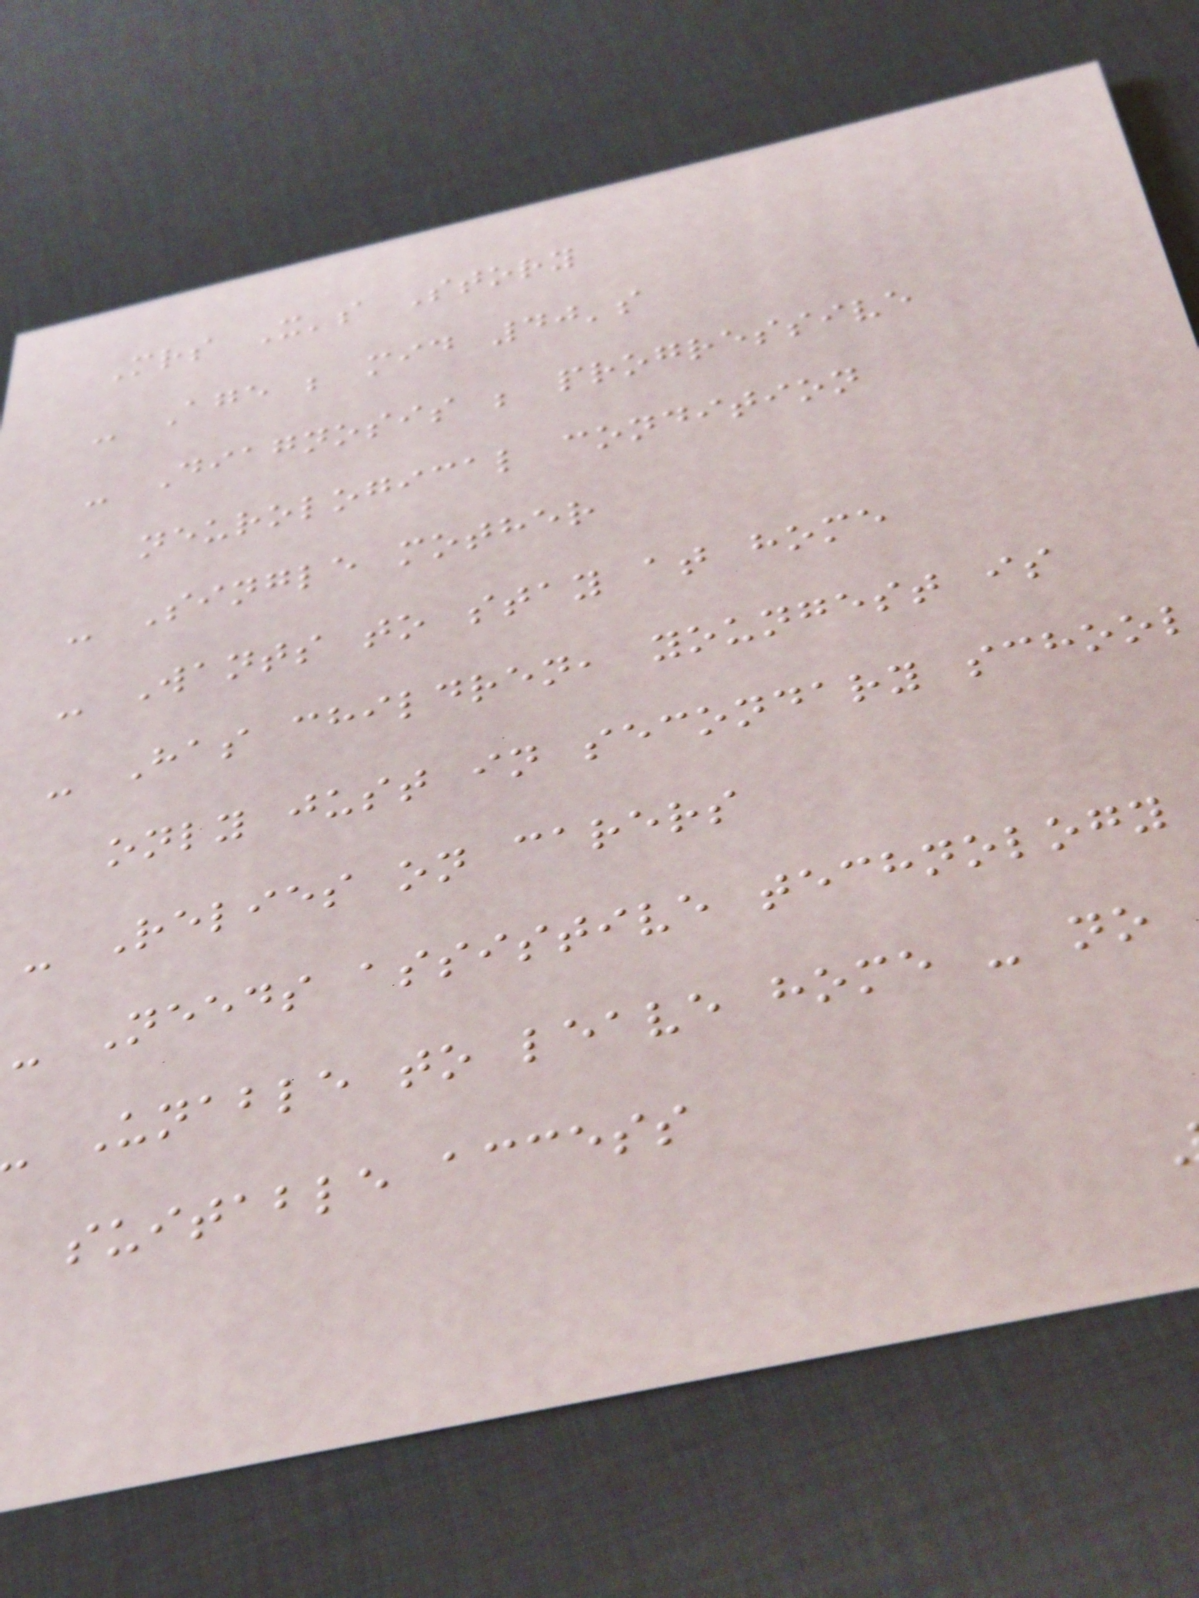Mrs X's Story
- Age ; mid 40's
- Diagnosis ; progressive
neurological condition
- Single mother
- Wants to stay at home
- Has children, youngest is
only just in secondary school
- Relies on carers
- Needs assistive technology
Unable to leave home - no
suitable access
